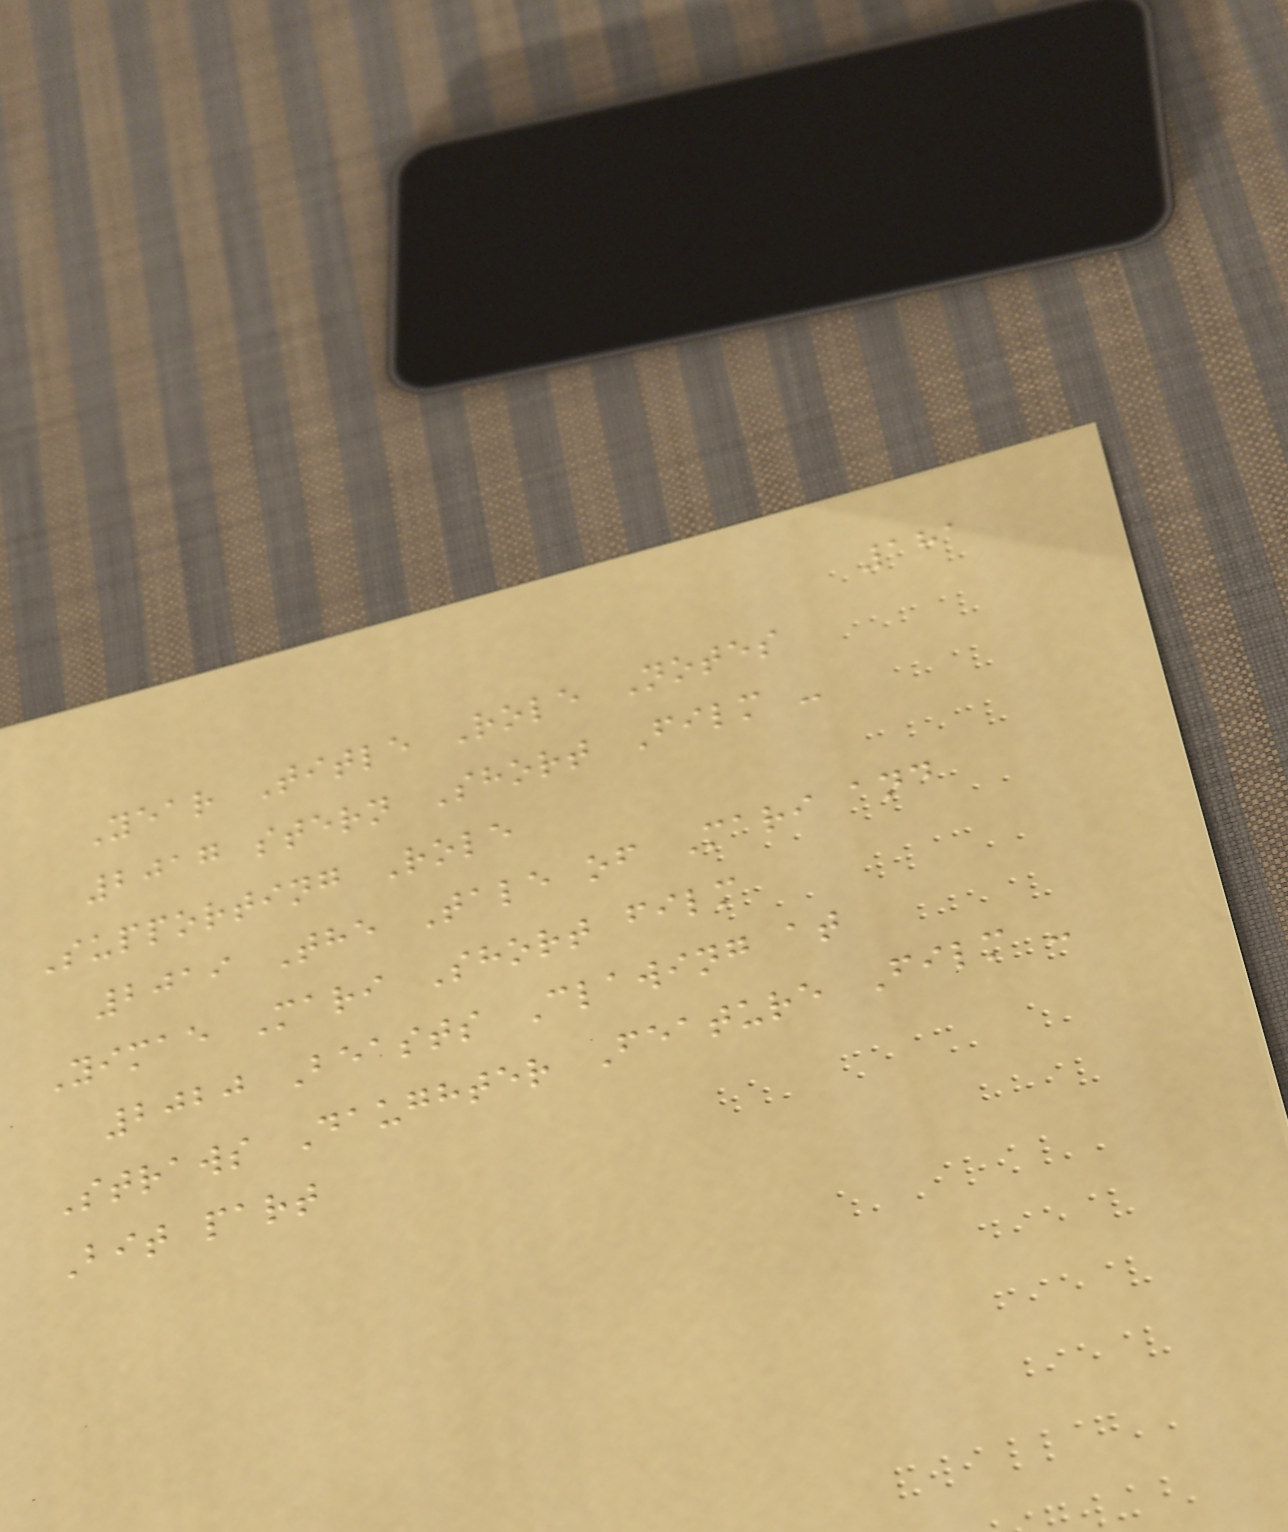181
Year Title Role Notes
2017 stern Short Film -
Supporting Role
2019 The Tale of Mari and
Yimae Mari Short film
2020 Beasts Clawing at
Straws Daughter Feature Film -
Bit part
